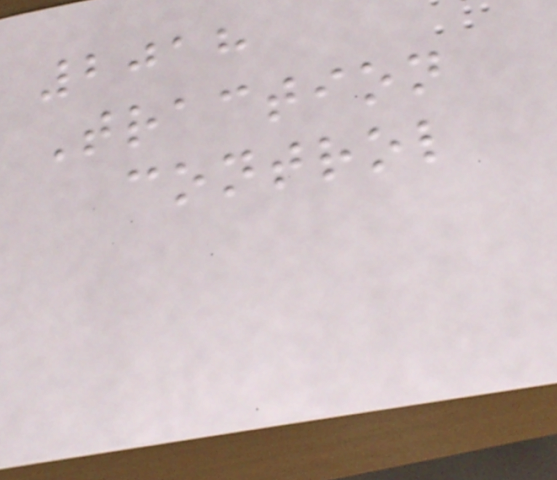2018
Traction
control
